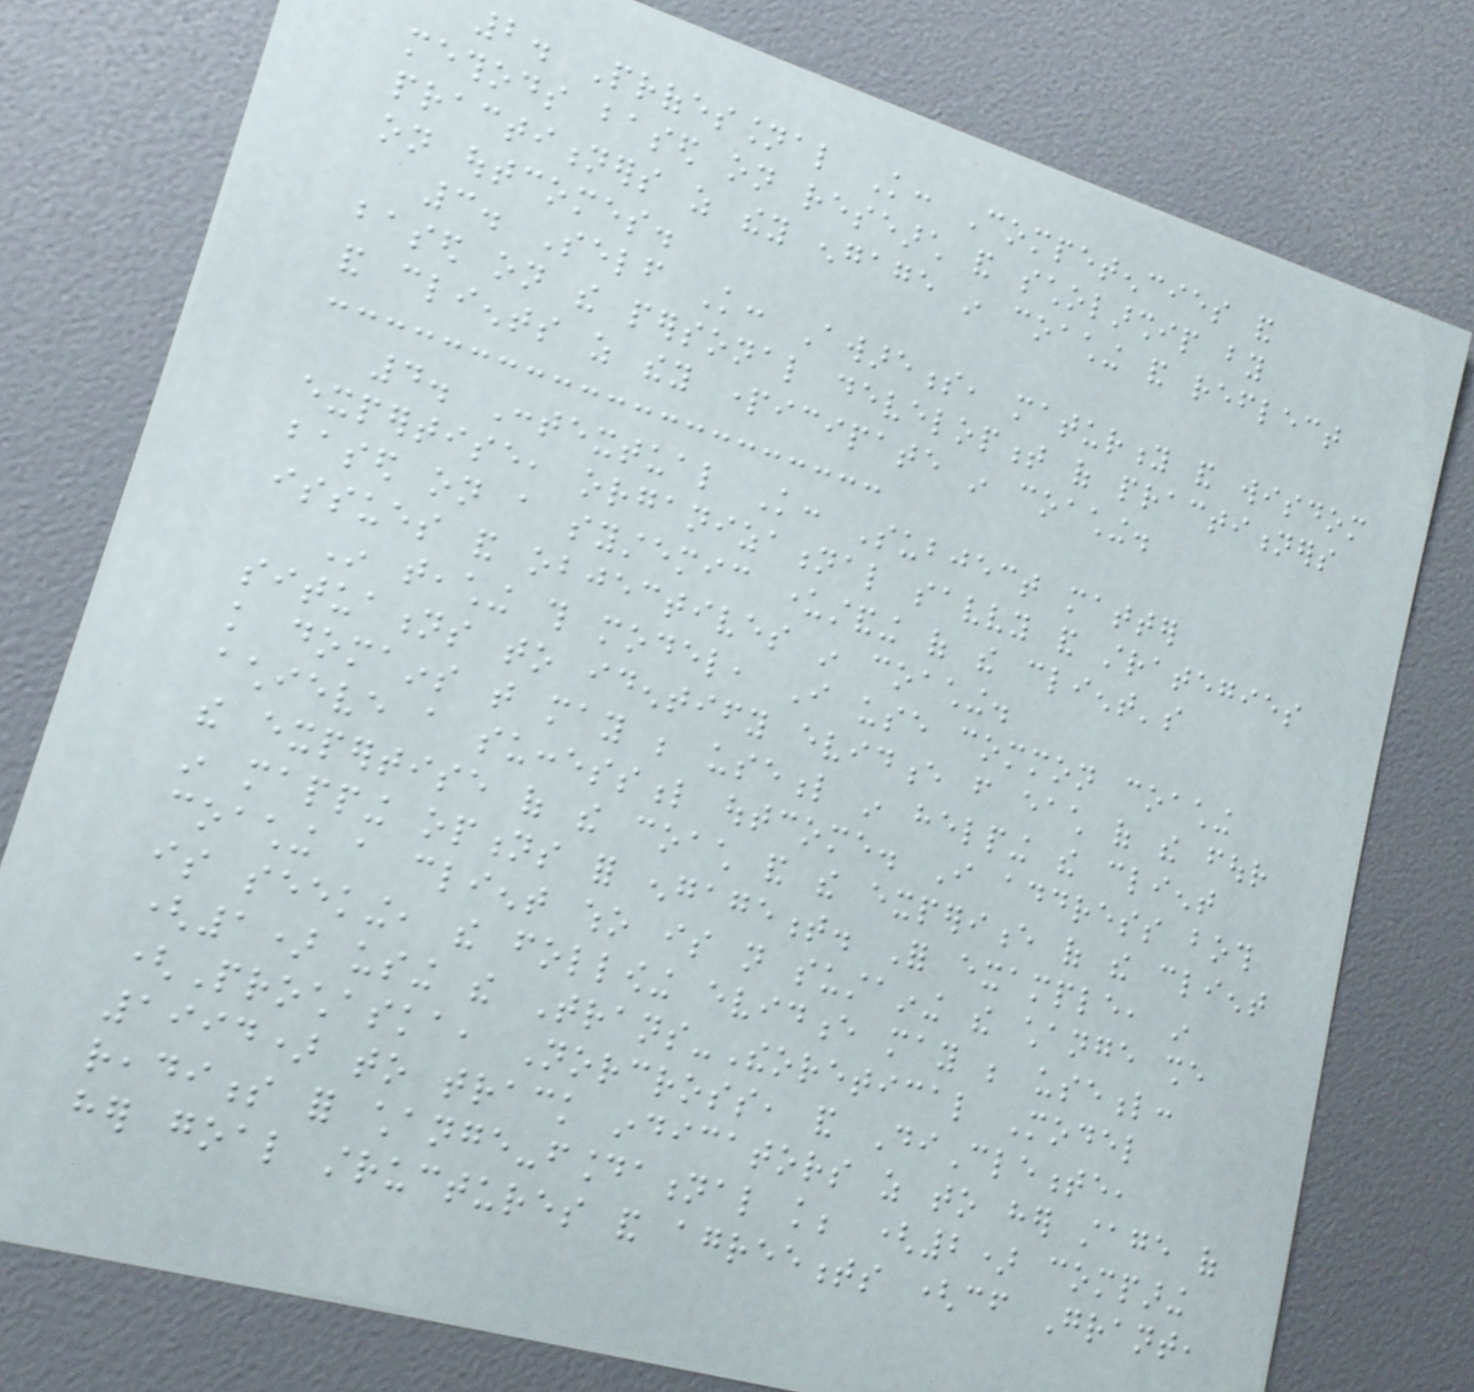2. Professional Knowledge: Competencies and
methods based on research and scholarship by
practitioners as they engage in coaching and reflect
on outcomes.
3. Self Knowledge: Awareness, maturity and wisdom
based on the personal development of practitioners
and clients as they participate in coaching.
4. Contextual Knowledge: Subject matter
expertise, organizational savvy and strategies
based on a systemic understanding of the client's
issues and objectives in coaching.
In teaching this model, I use common coaching
situations to identify evidence from each of the four
knowledge domains that may be useful in helping the client
achieve a successful outcome. I address both
the expertise of the coach and the experience of the client
in mapping options for engagement. For example, in
coaching a client who is not sustaining the change she
is seeking, the following evidence may be useful:
(1) using the Trans-Theoretical Model
(Prochaska, Norcross, and DiClemente,
1994) to track indicators as to her stage of
readiness for change-foundational knowledge; (2) comparing
her goal structures and agreements (cf Grant,
